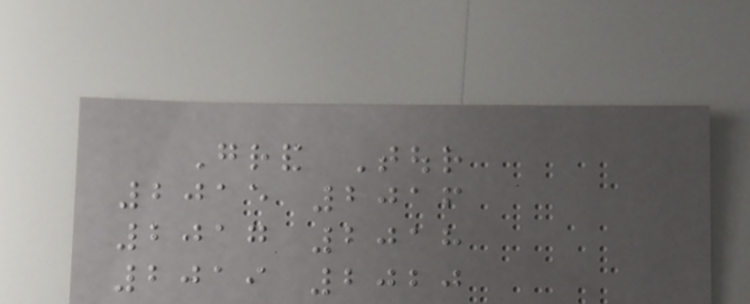Grand Tour
2015 2016
2017 2018
2019 2020
